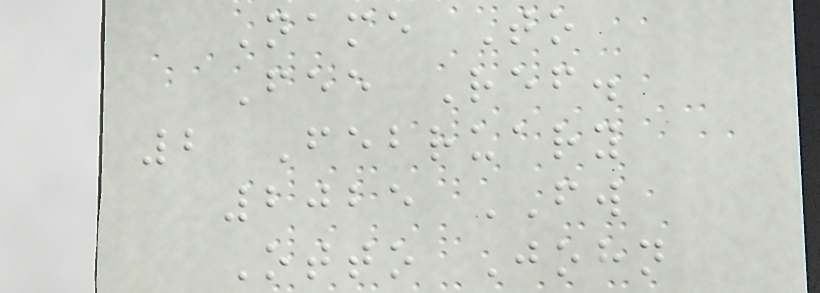Name To
Fee Ref.
2 February
2025 FW
Otto John
